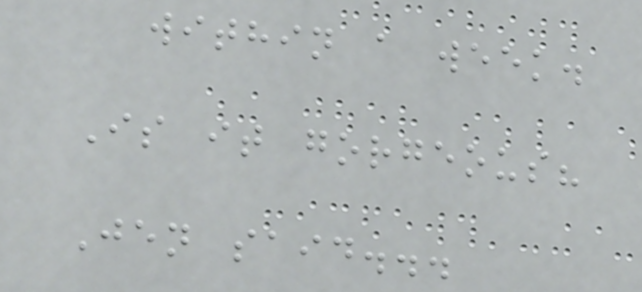within a week.
Is it gorgeous?
Jen said...
